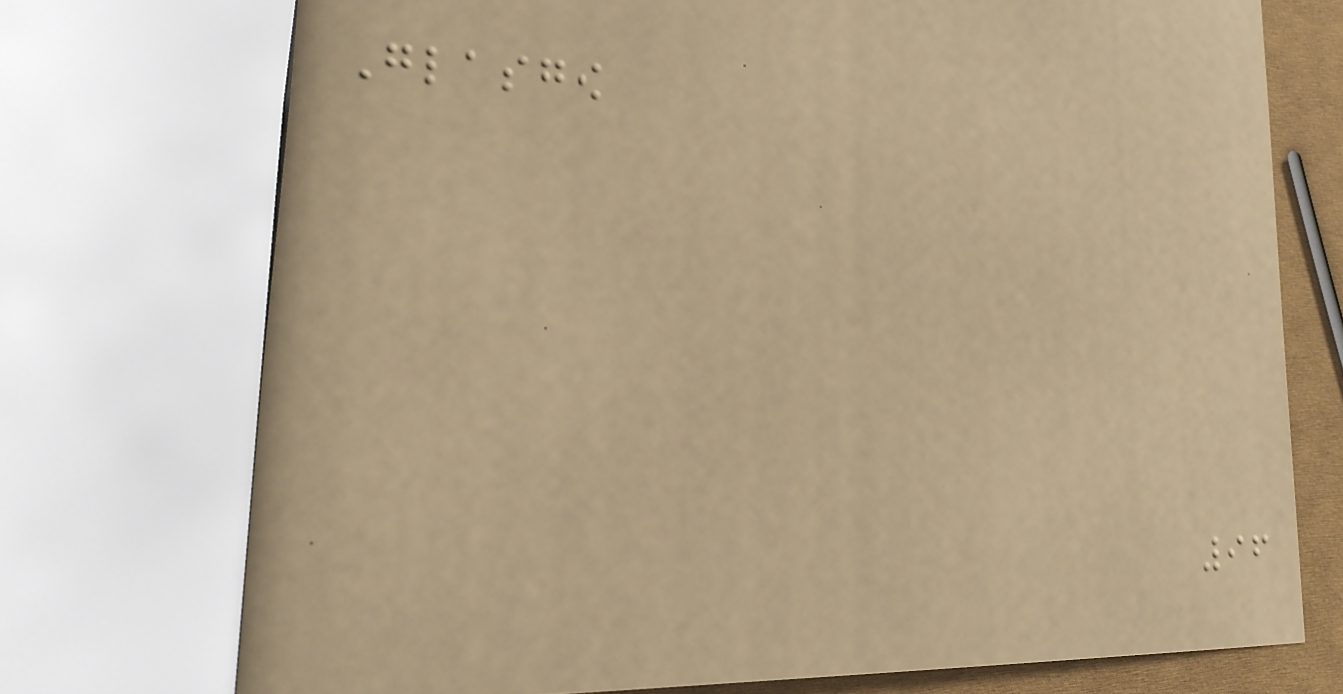Glasgow
96
